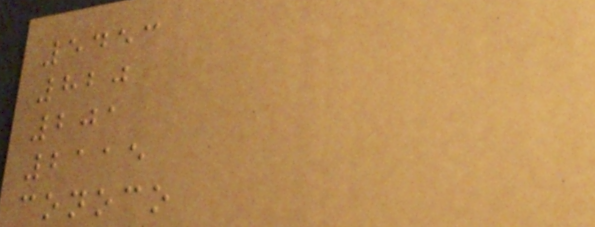5453
820
201
2115
conoco
